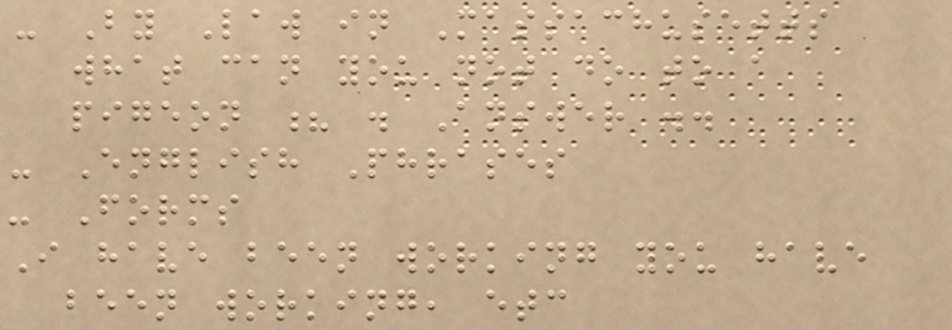- By Law in Massachusetts
what can you not do to a
pigeon ? . Answer ..
- English Phrases
- Forms
I have been working you have
been working, etc
